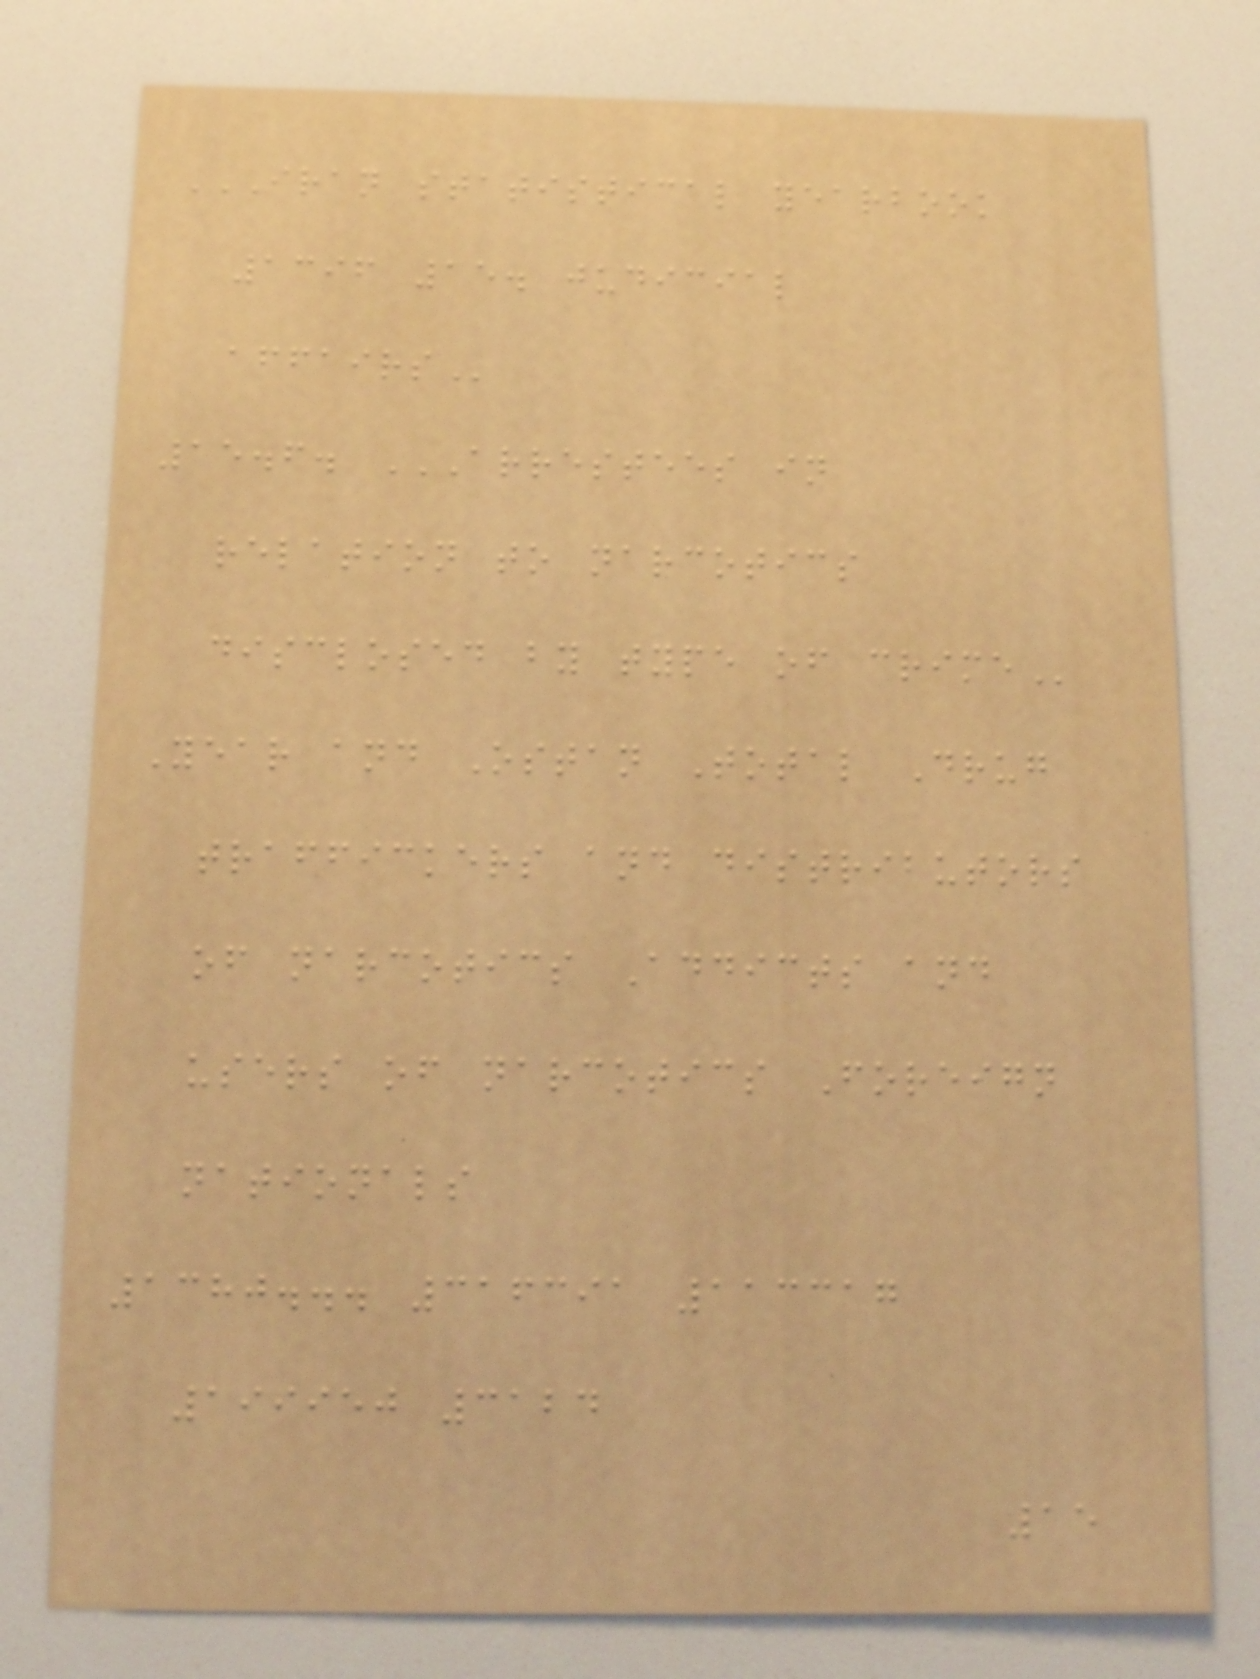IRAN STATISTICAL YEARBOOK
1396 15. JUDICIAL
AFFAIRS
15.6. ARRESTEES IN
RELATION TO NARCOTICS
DISCLOSED BY TYPE OF CRIME
Year and Ostan Total Drug
traffickers and distributors
of narcotics Addicts and
users of narcotics Foreign
nationals
1380... 316391 113317
199950 3124
15
